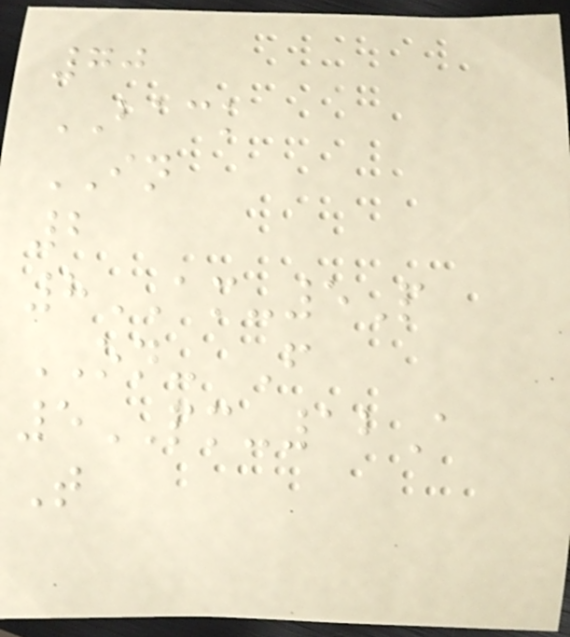70
BACK
IN
2
8AM-5P
ON- F
5PM-12A
T
